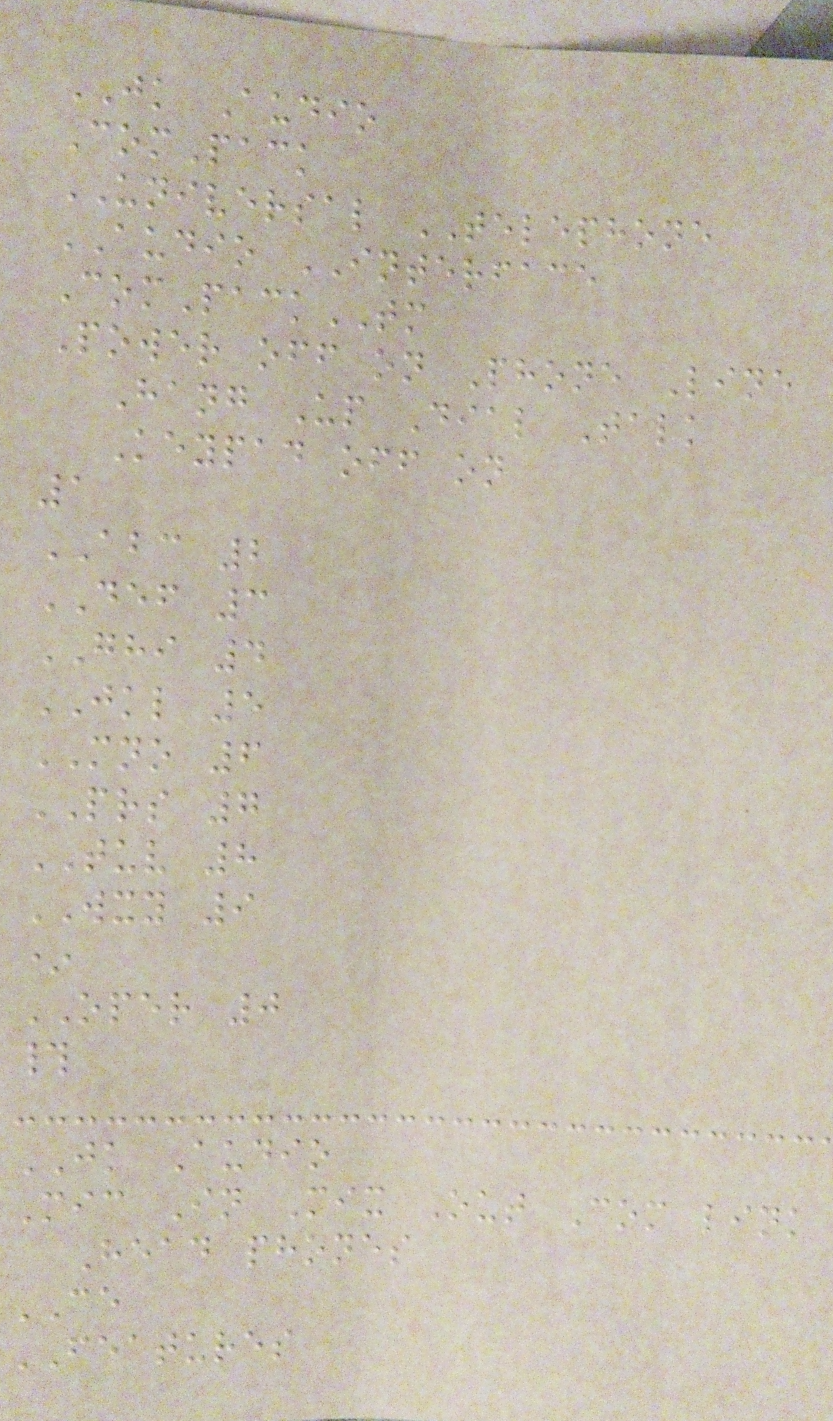JK Audio
ComPack
UNIVERSAL TELEPHONE
AUDIO INTERFACE
ComPackTM
Power off on Phone Line
Hang Up Dial Talk
Keypad off on
1
ABC 2
DEF 3
GHI 4
JKL 5
MNO 6
PRS 7
TUV 8
WXY 9
*
OPER 0
#
JK Audio
Mic In Mix Out Com link
Head phones
CE
FEATURES
